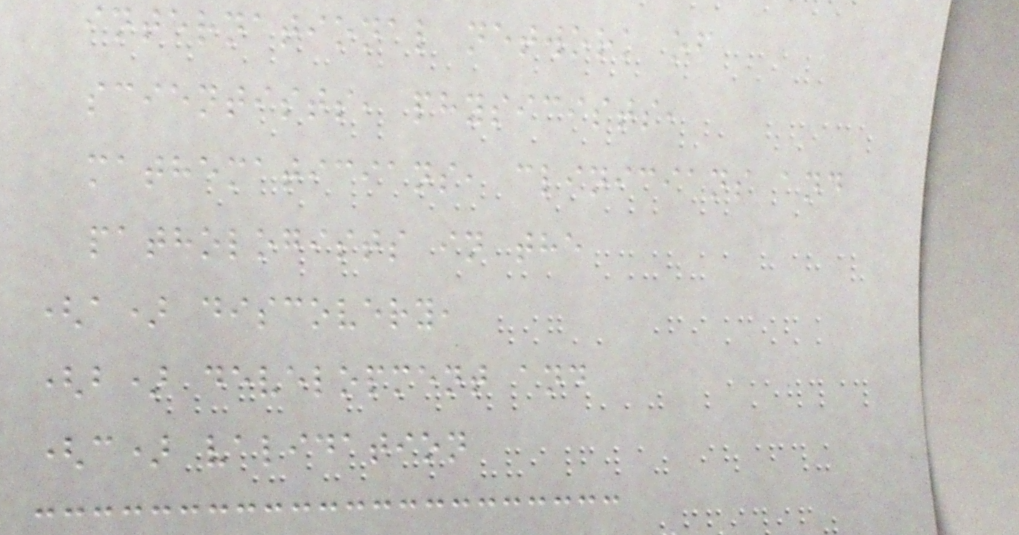international network of
scientists, physicists,
mathematicians, clinicians and
pathologists in the
(a) discovery,
(b) development and
(c) validation
